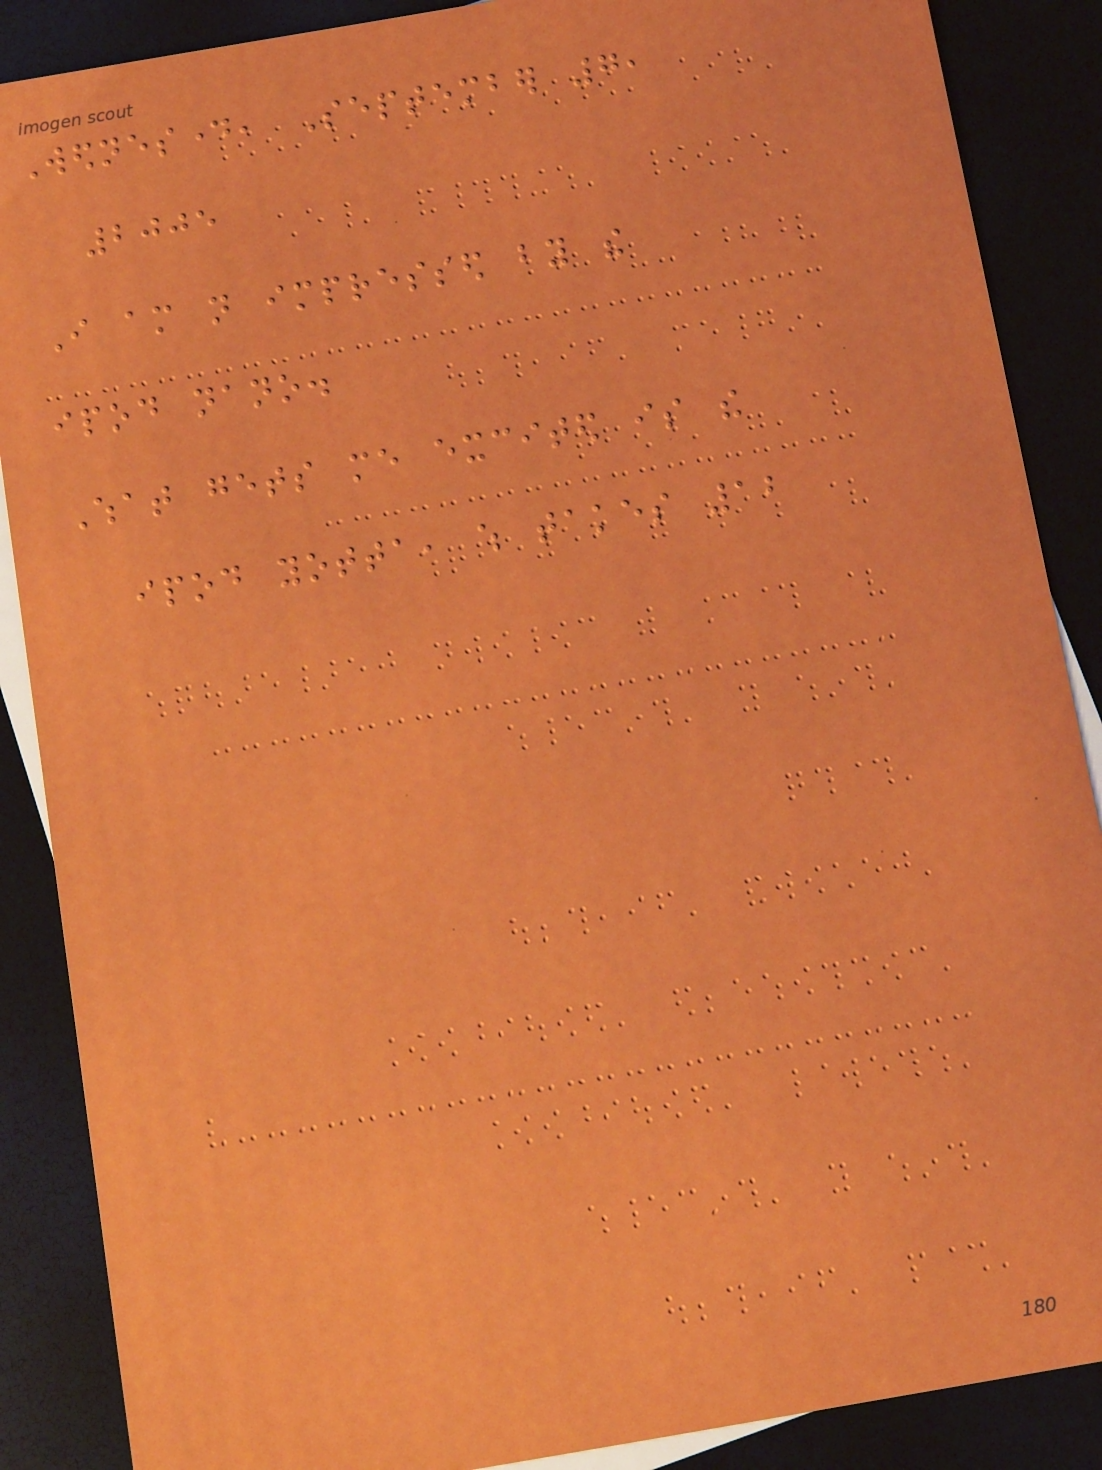Wednesday, September 7,
2005
I am not impressed by the
ipod nano.
What gets me excited is the
ipod yotta, which takes 12
